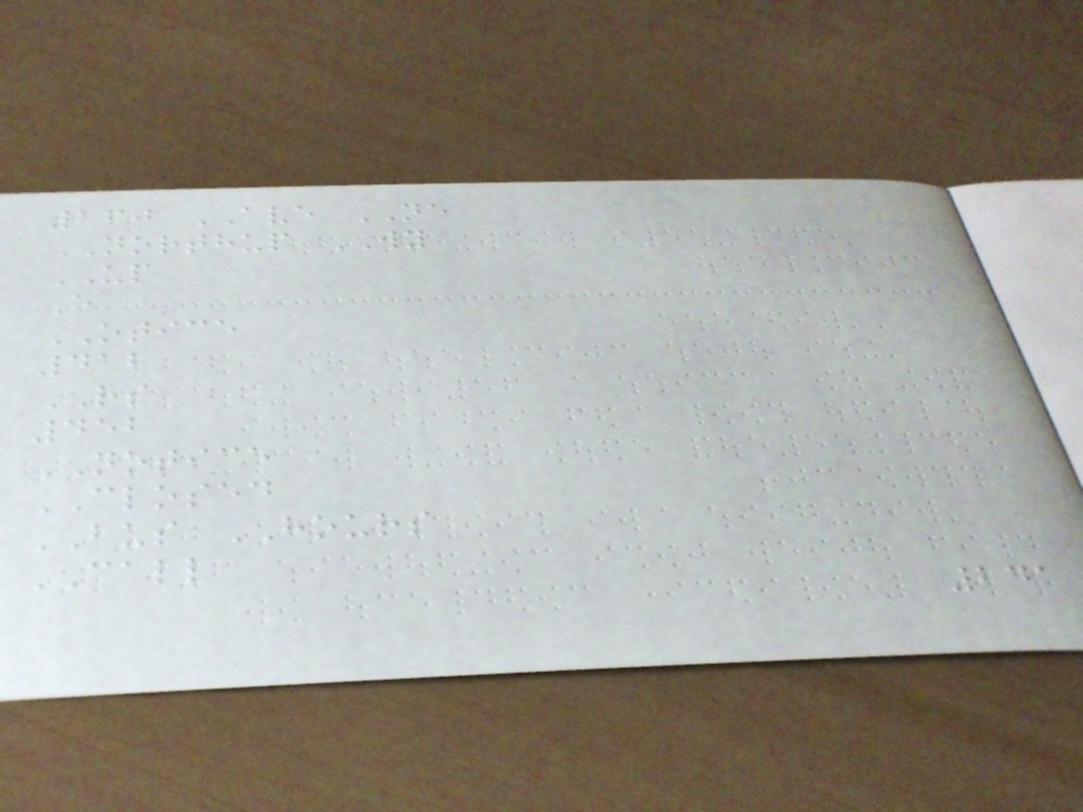160 AVE NE
NORTHUP WY
UP
E
OTICE
412
RS
452
NOTICE
CLOSED
BUS HOURS
CALL
241
